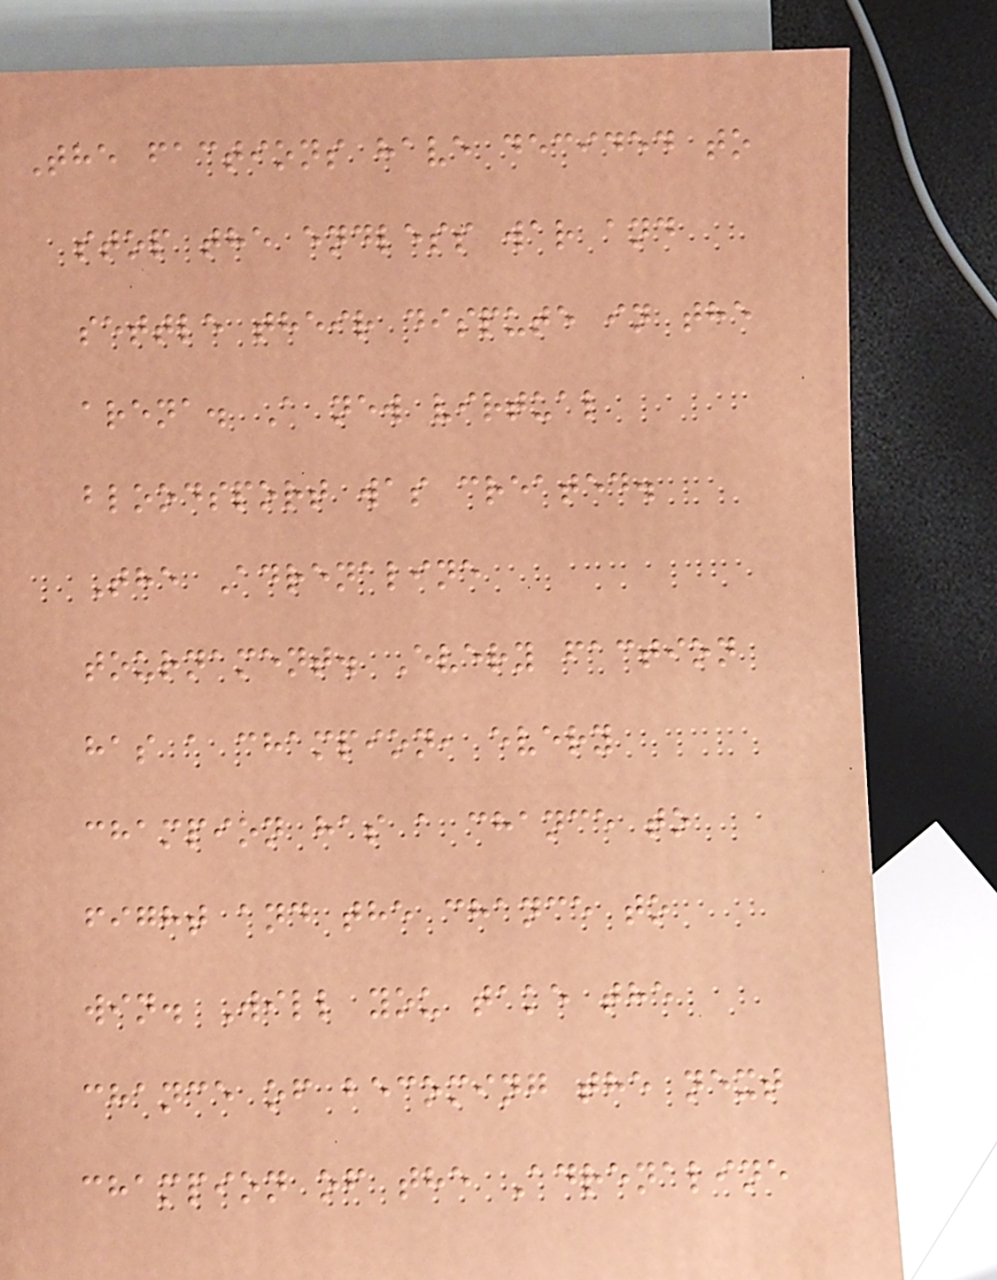The factions have decided to
stop the endless war and
settle their dispute in the
arena. A new virtual
bloodsport was created.
The Adrenaline
tournament. Every faction
has a champion, every
champion has a chance to
fight and the chance to
win. Will you take the
chance of becoming the next
champion of the Adrenaline
